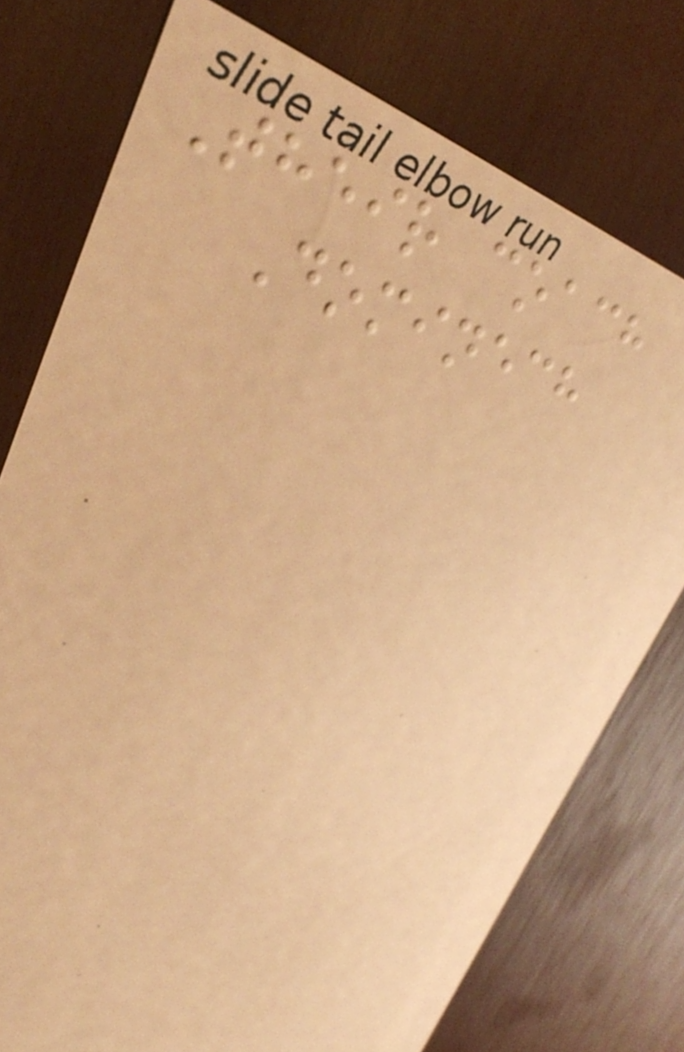Their coach
Dominech
